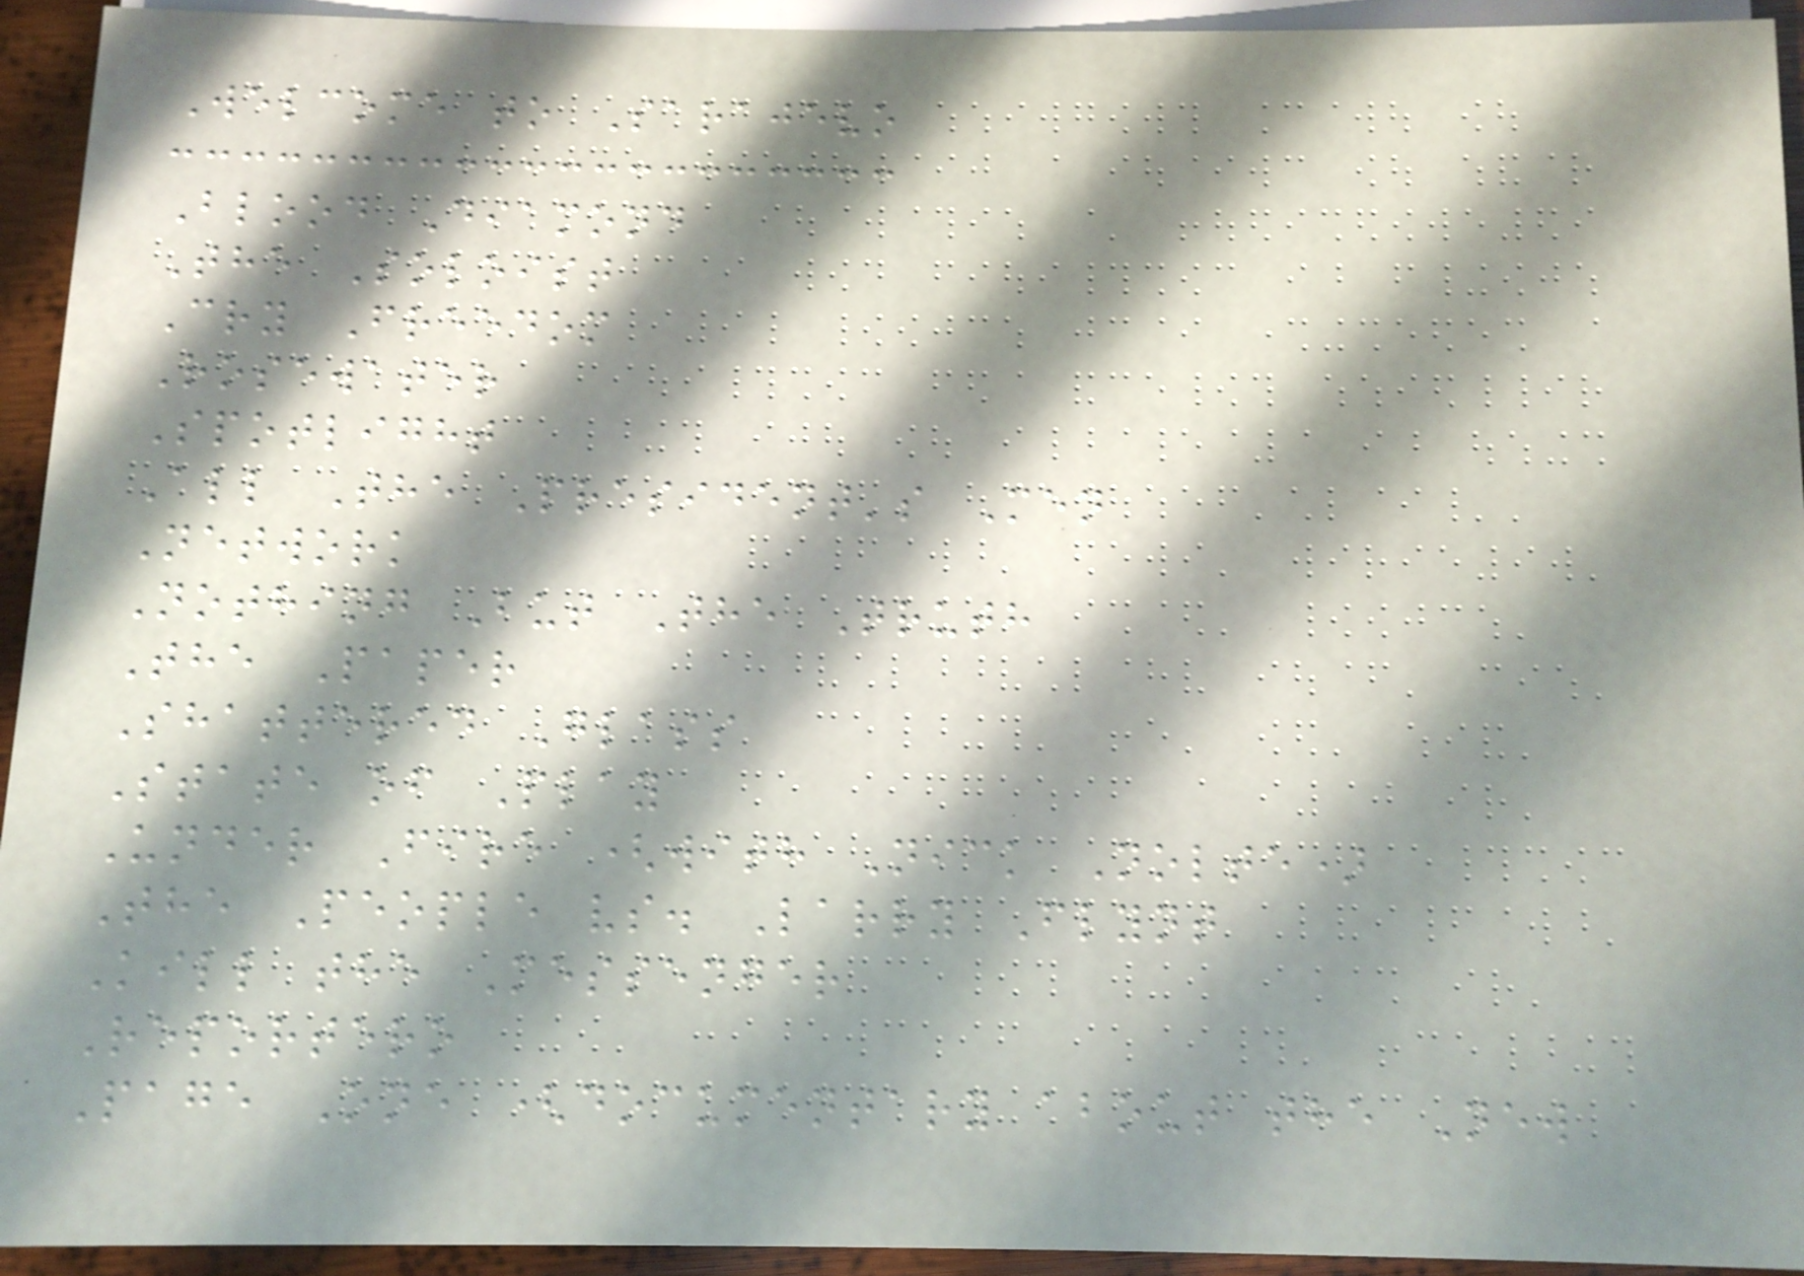Welcome to Sarajevo
Blood Diamond
The Soloist
Cry Freedom
Rosewater
Spotlight
All The President's Men
Network
Nothing But The Truth
The Paper
Shattered Glass
State of Play
Under Fire (with Nick Nolte)
The People vs. Larry Flynt
Kill the Messenger
Reportero
Page One (documentary about the New
